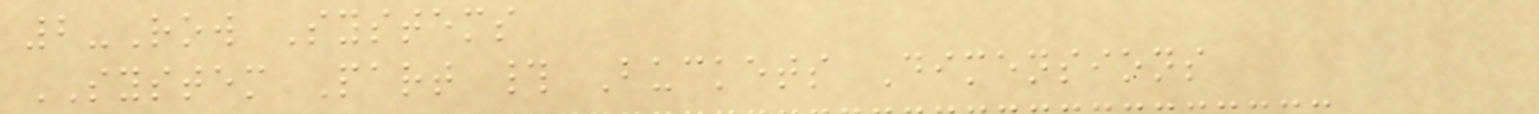2-Row Systems
SYSTEM Part # Buckets Dimensions
